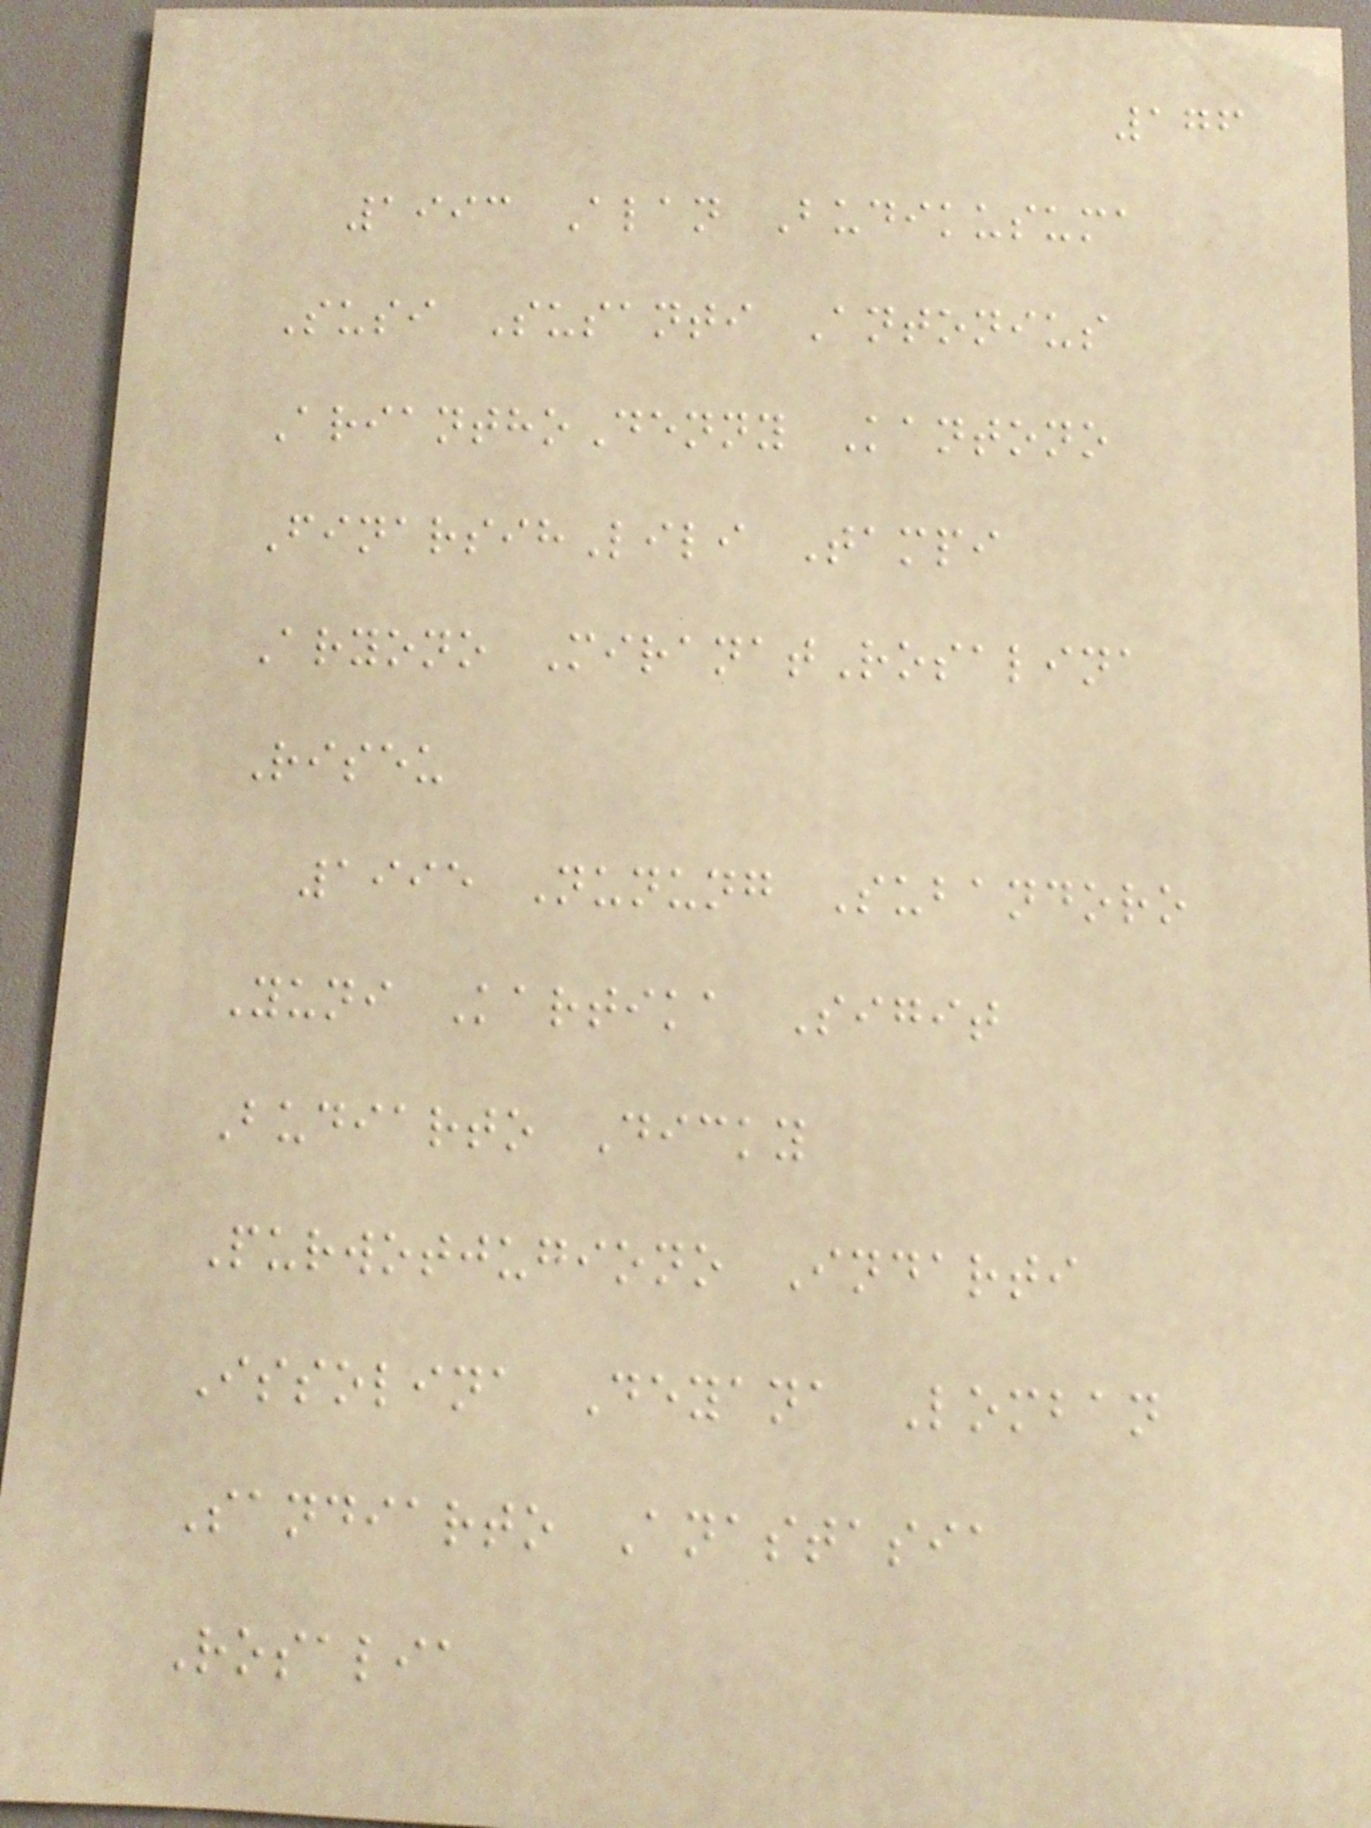176
1993 Alan Budikusuma
Susi Susanti Antonius
ArianthoDenny Kantono
FinarsihLili Tampi
Aryono MiranatRosalina
Riseu
1995 Nunung Subandoro
Yuni Kartika Sigit
Budiarto Dicky
Purwotjugiono Indarti
Issolina Deyana Lomban
Sandiarto Anastasia
Rosalia
